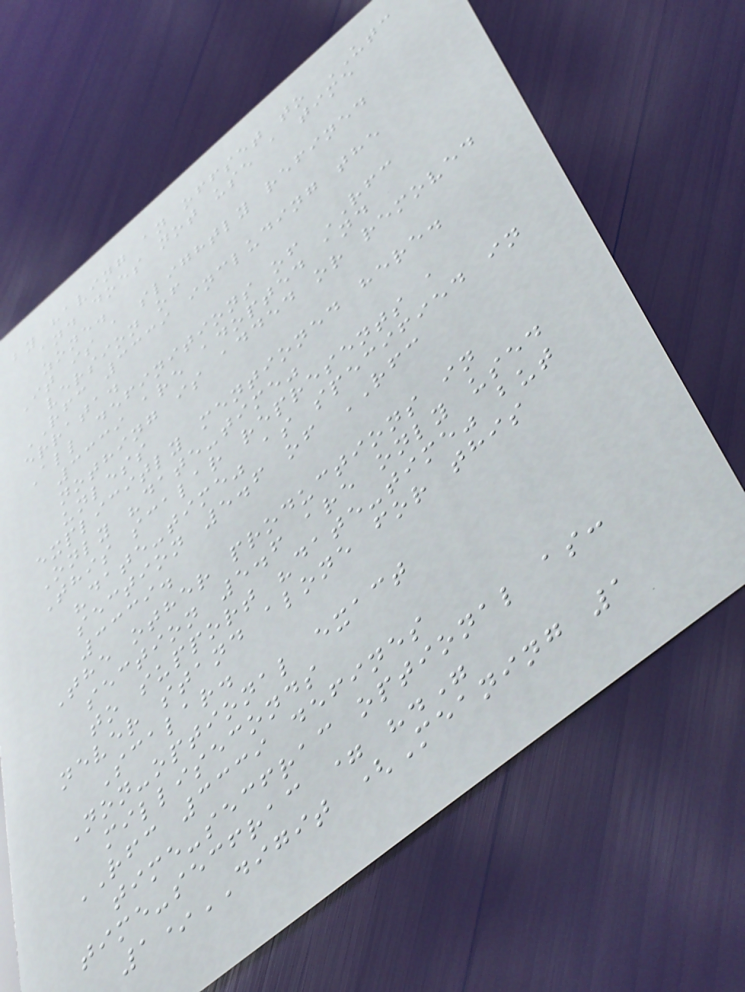by having an offset to UTC
and does not use a time
zone.
It is a slightly refined
version of
RFC 3339 including the
errata.
All definitions of RFC
3339 are adopted and
nothing is added or removed
unless
explicitly mentioned here.
Only "date-time"
This scalar represents a
"date-time" as specified in
section 5.6 of RFC
3339.
The other productions in
section 5.6 are only used
to support "date-time" but
never stand alone for this
Scalar.
Non-optional exact
milliseconds
RFC 3339 defines
time-secfrac optional as:
time-secfrac = "."
1*DIGIT (Meaning 1
